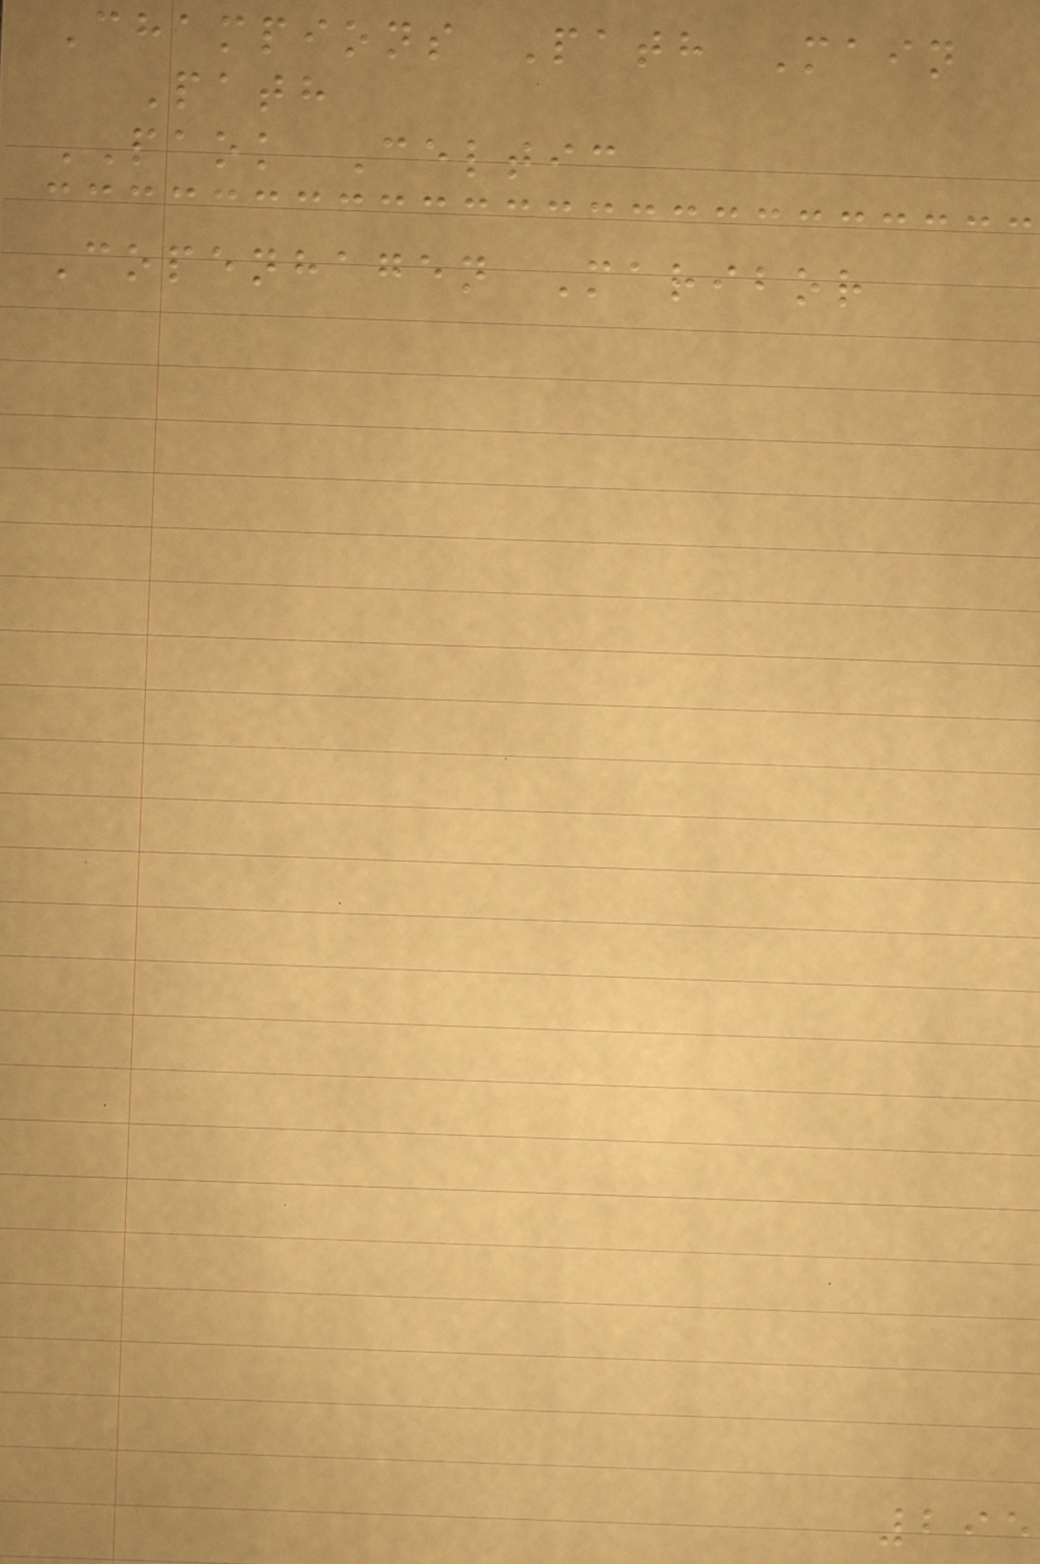Champions Path Main
Path
PAOK Celtic
Copenhagen Maribor
295
